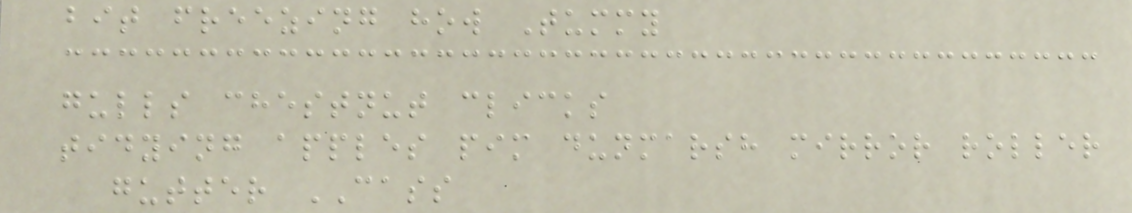bit freezing how Tummy
gulls chestnut clicks
tidying apples pim dunmarsh mirror roller
gutter CASS
